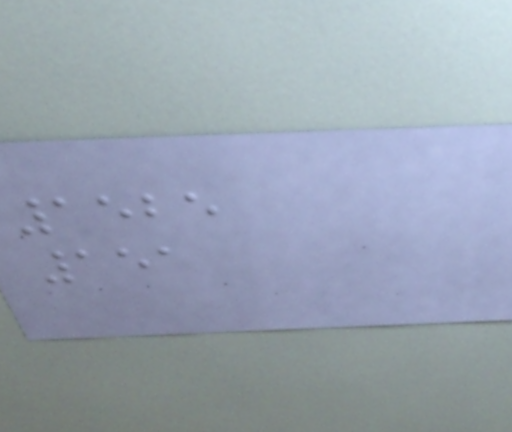1525
151
